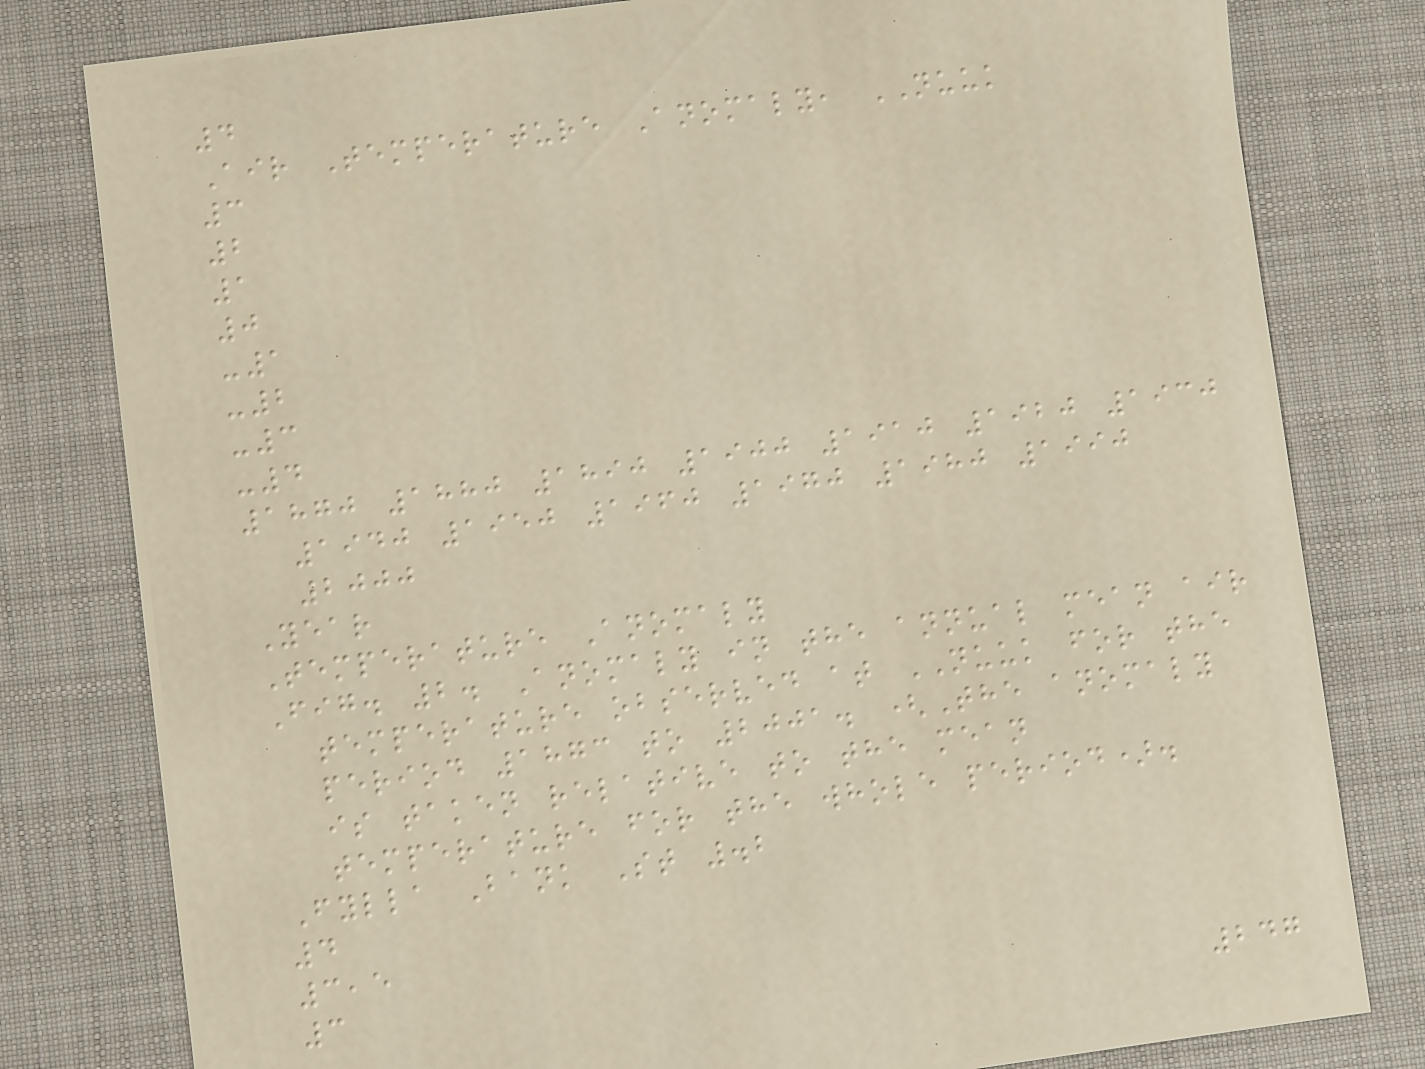4
Air Temperature Anomaly, NUUK
3
2
1
0
-1
-2
-3
-4
1870 1880 1890 1900 1910 1920 1930
1940 1950 1960 1970 1980 1990
2000
Year
Temperature Anomaly
Fig. 2. Anomaly in the annual mean air
temperature observed at NUUK for the
period 1873 to 2001. (The anomaly
is taken relative to the mean
temperature for the whole period).
Fylla Bank St .2
4
3,5
3
247
